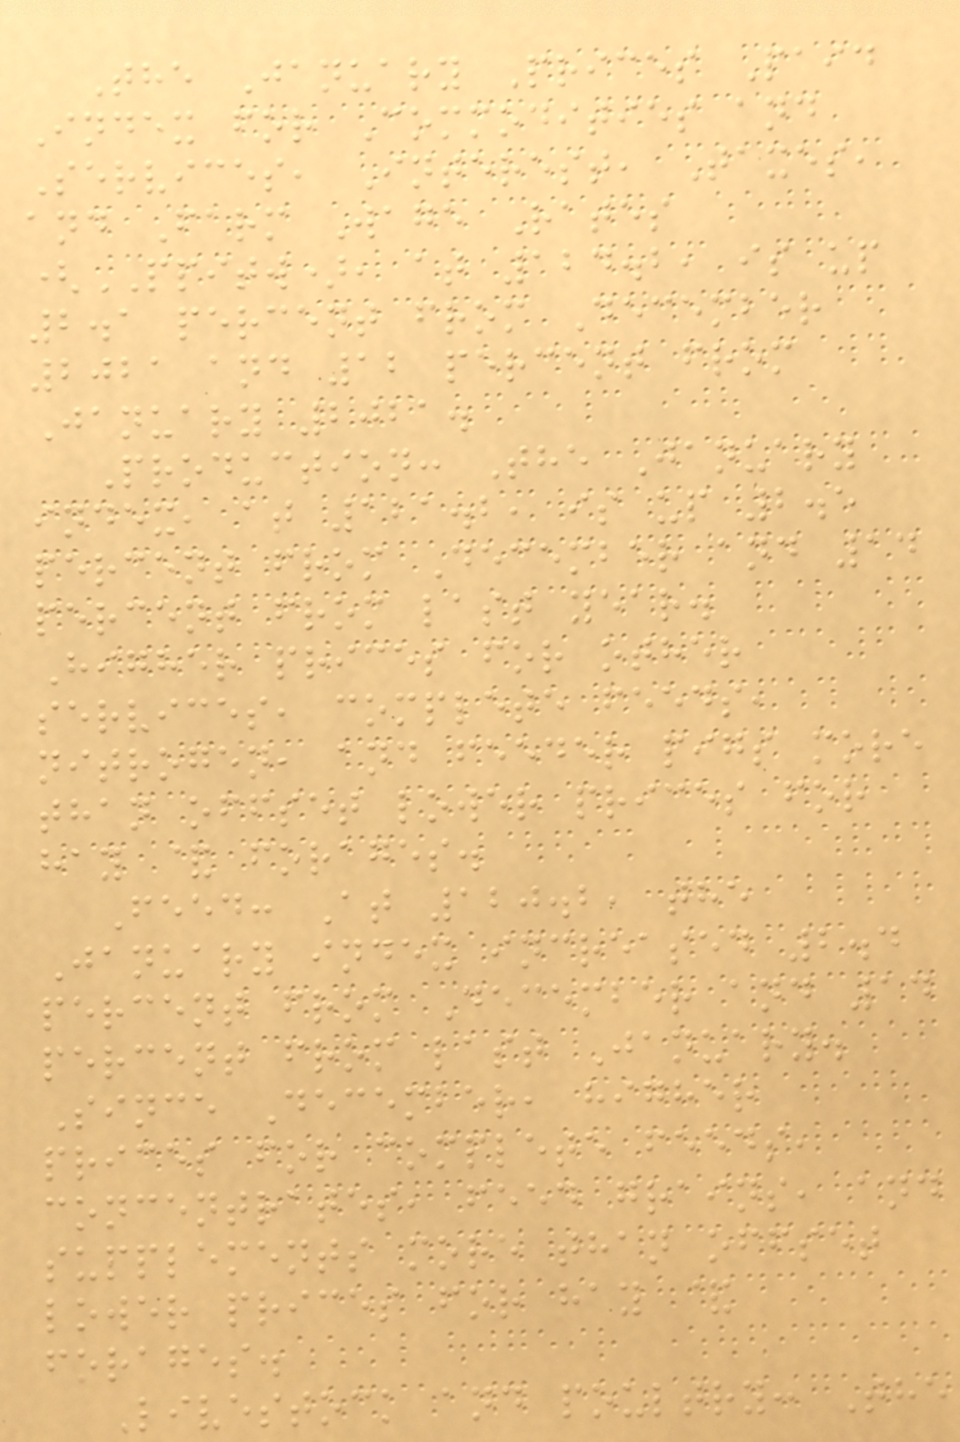The January Prices Paid
Index for Commodities and
Services, Interest, Taxes,
and Farm Wage Rates
(PPITW), at 124.2, is up
2.1 percent from December
2021 and 12 percent from
January 2021.
Production: The January
index, at 121.2, is up 2.5
percent from December and 14
percent from last year.
Higher prices for other
services, complete feeds,
nitrogen, and feeder pigs more
than offset lower prices for
hay & forages.
Feed: At 120.2, the
January index increased 2.4
percent from December and 14
percent from last January.
Since December, higher
prices for complete feeds,
concentrates, feed grains, and
supplements more than offset
lower prices for hay &
forages.
Livestock and poultry: The
